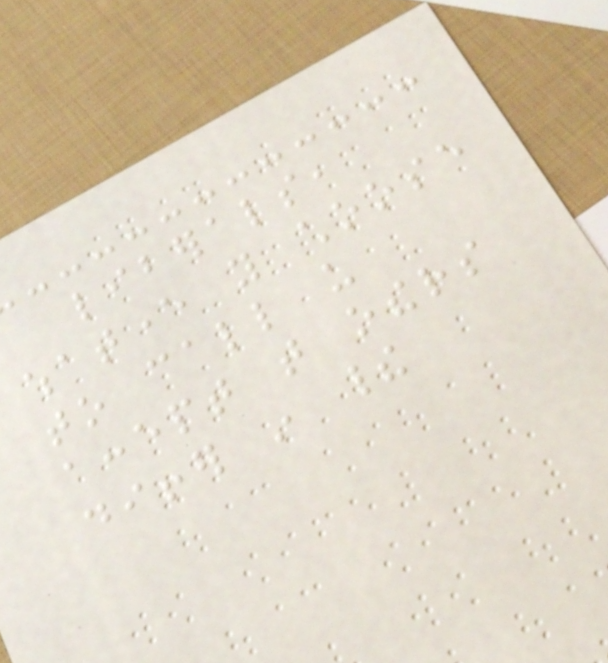liberals,
whatever you choose
to call us
accept that others
differ in their
